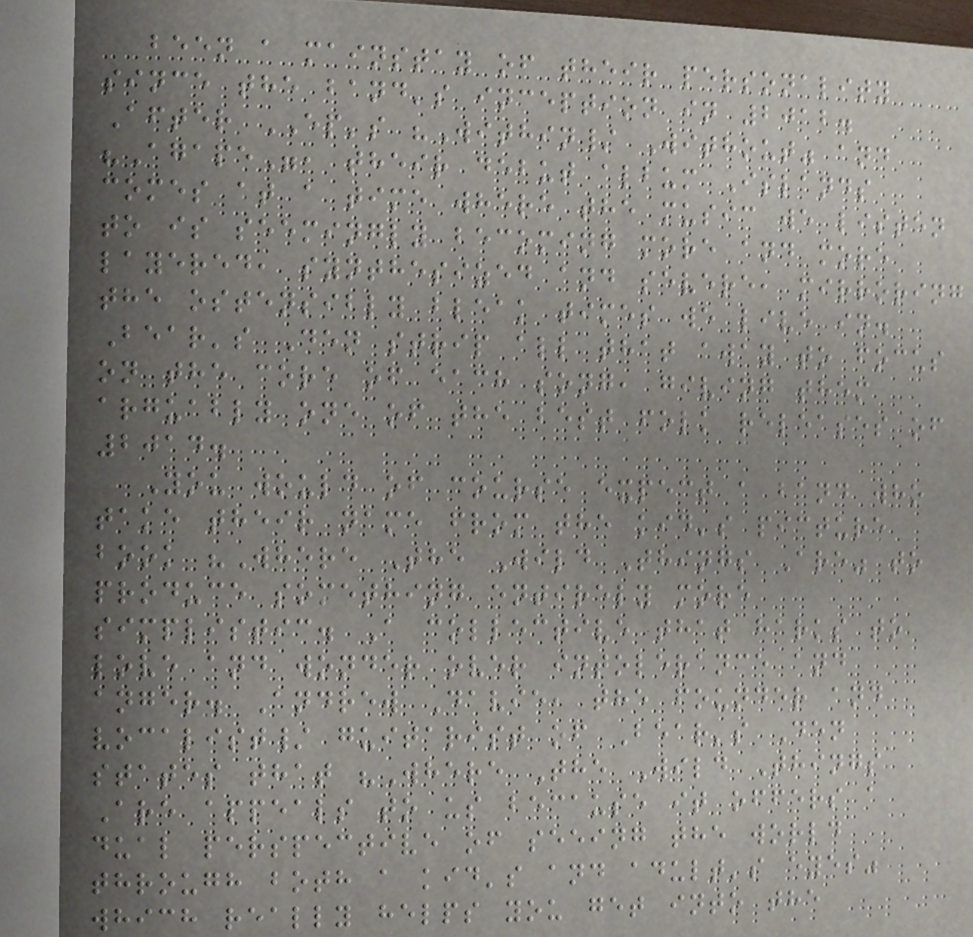been a mainstay of their personality
since the band's inception in 2012.
After EP's "Within/ Without" and
"Agape", their debut album Islands
comes at a time where the music we listen
to is seemingly becoming more and more
layered, synthesized and severe, mirroring
the ostensibly bleak times we live in.
Bear's Den strip all that away to focus
on the core of each song, giving them
arguably one of the best folk releases of
2014.
You would of course expect a band who
take their name from the kid's picture
book "Where The Wild Things Are" to
produce something entirely more
simplistic. A collective that harks to
love and wonder over intolerance and
anger. Andrew Davie, the founder and
vocalist/ guitarist of Bear's Den
states that "Where The Wild Things
Are appeals to us because it offers a
dual perspective of seeing the world
through both a kid's and adult's eyes"
which really helps you get into the
